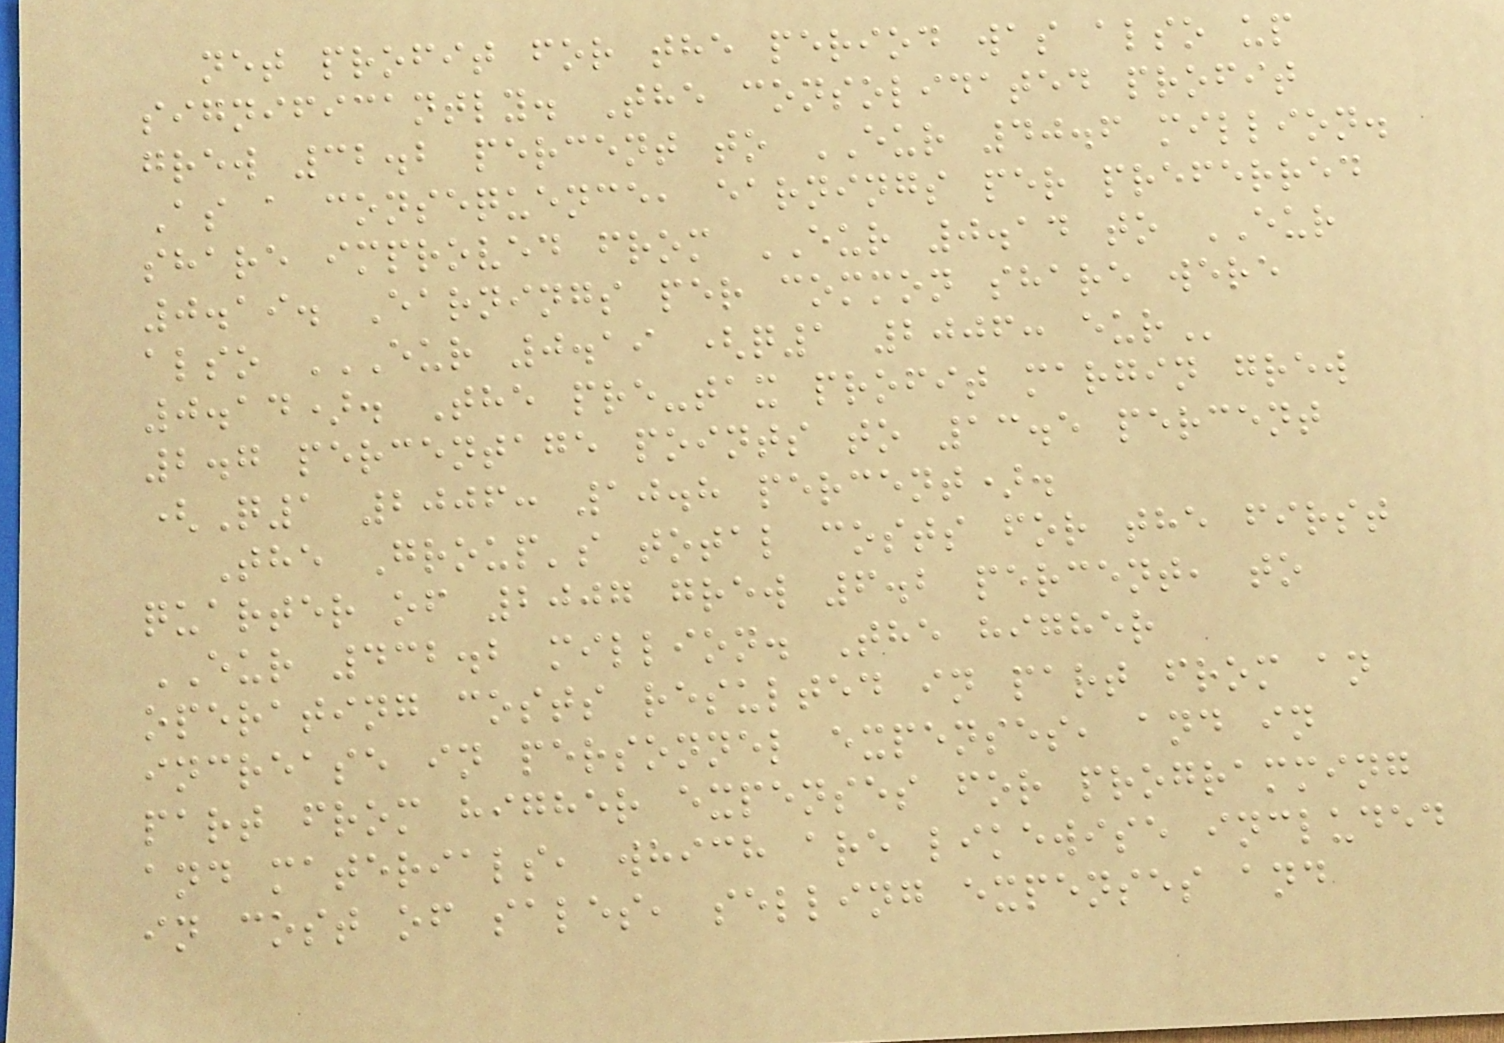net profit for the period was also up
significantly. The consolidated profit
grew 32.2 percent to EUR 40.6 million.
As a consequence, earnings per preferred
share improved from EUR 0.14 to EUR
0.19. Earnings per common share were
also EUR 0.19 (Q1 2006: EUR
0.14). The pre-tax profit margin grew
2.7 percentage points to 13.5 percent
(Q1 2006: 10.8 percent).
The Group's total costs for the first
quarter of 2007 grew 6.2 percent, to
EUR 432.2 million. The higher
operating costs resulted in part from an
increase in personnel expenses, and in
part from higher expenses for programming
and materials, which are likewise included
in cost of sales, selling expenses and
